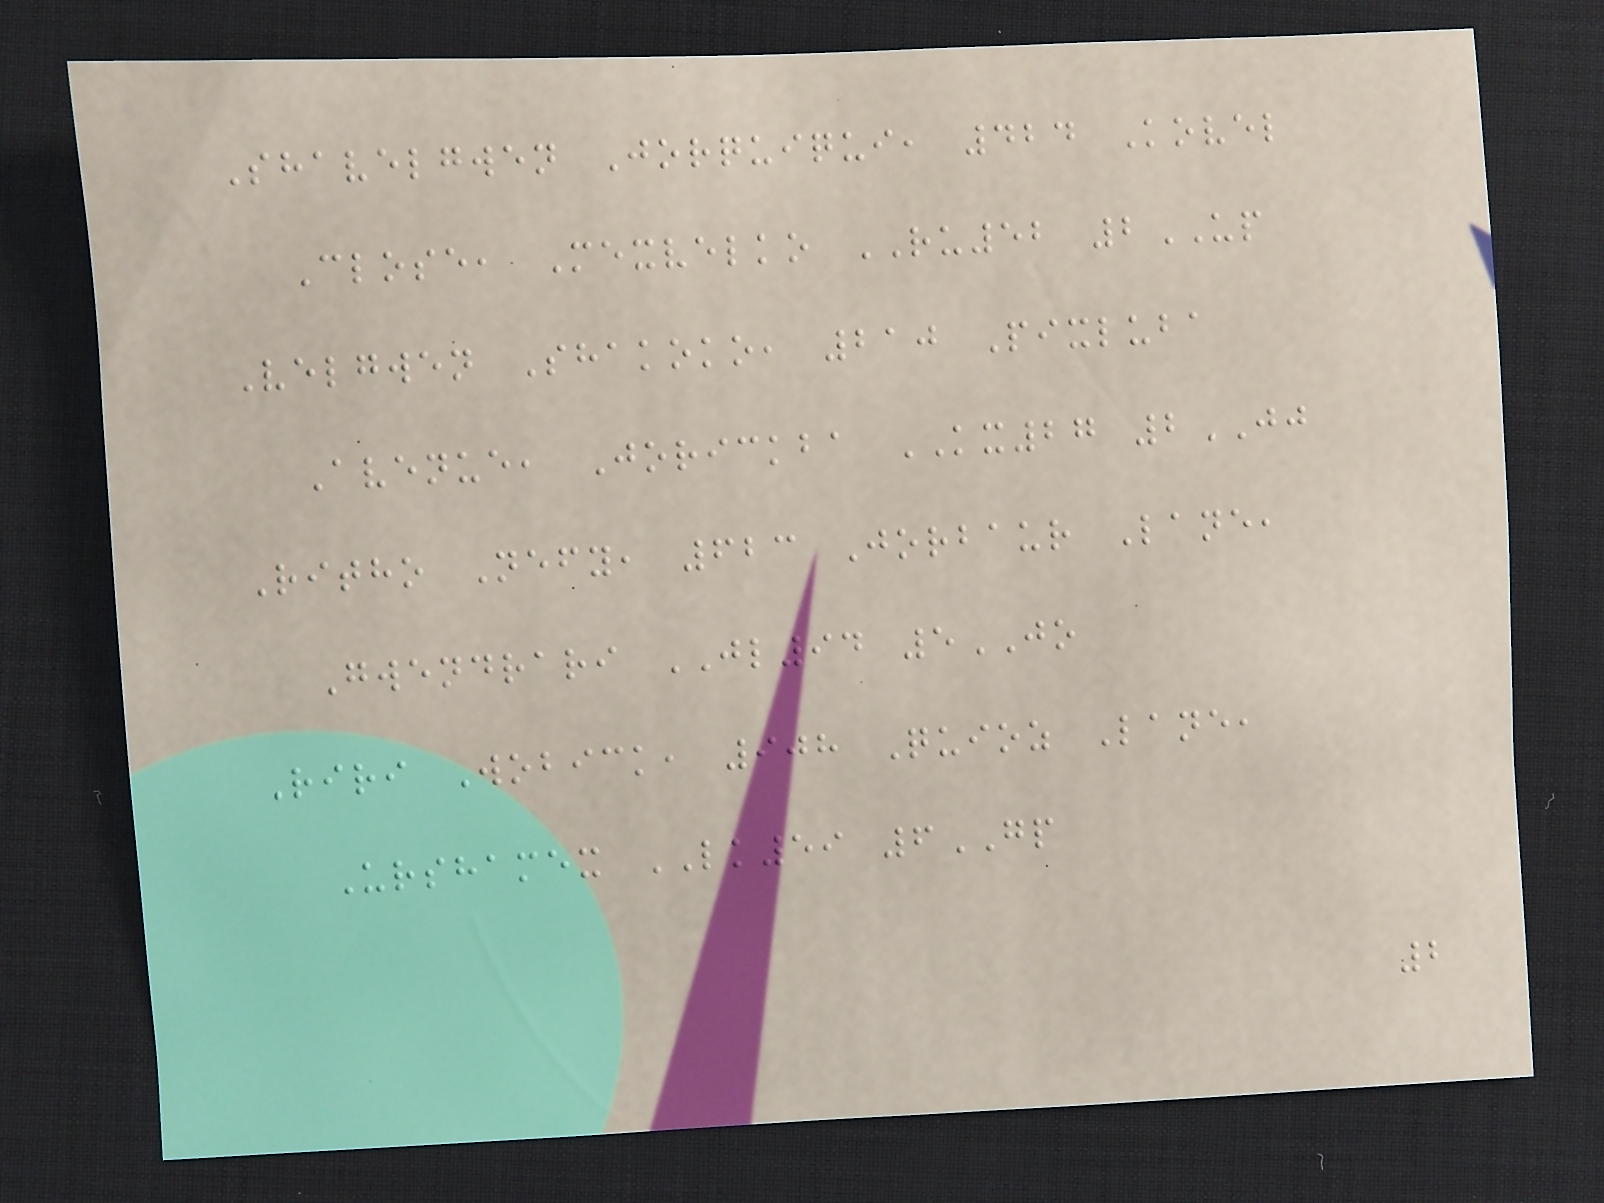Shavelgwen Jorquiqui, 424 Kovel
Close, Mexvelko RU52 2UP
Velgwen Shakoko, 210 Pixluba
Avenue, Jorickba KX27 2JJ
Ritho Nefy, 623 Jorbaur Lane,
Gwendrari JL94 5JO
Riri Wobick, 908 Quioz Lane,
Urshamex LK59 6GP
2
